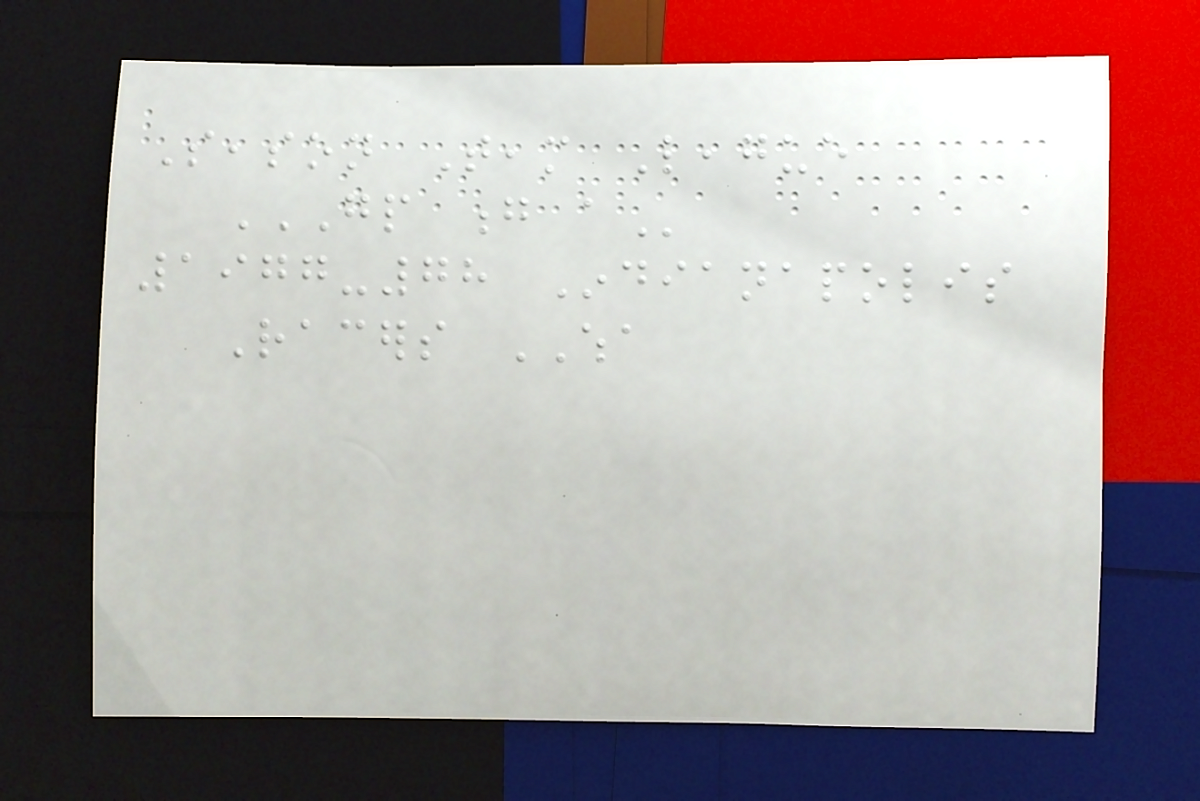Season Team League
GP G A
1977-78 Indianapolis
Racers WHA
